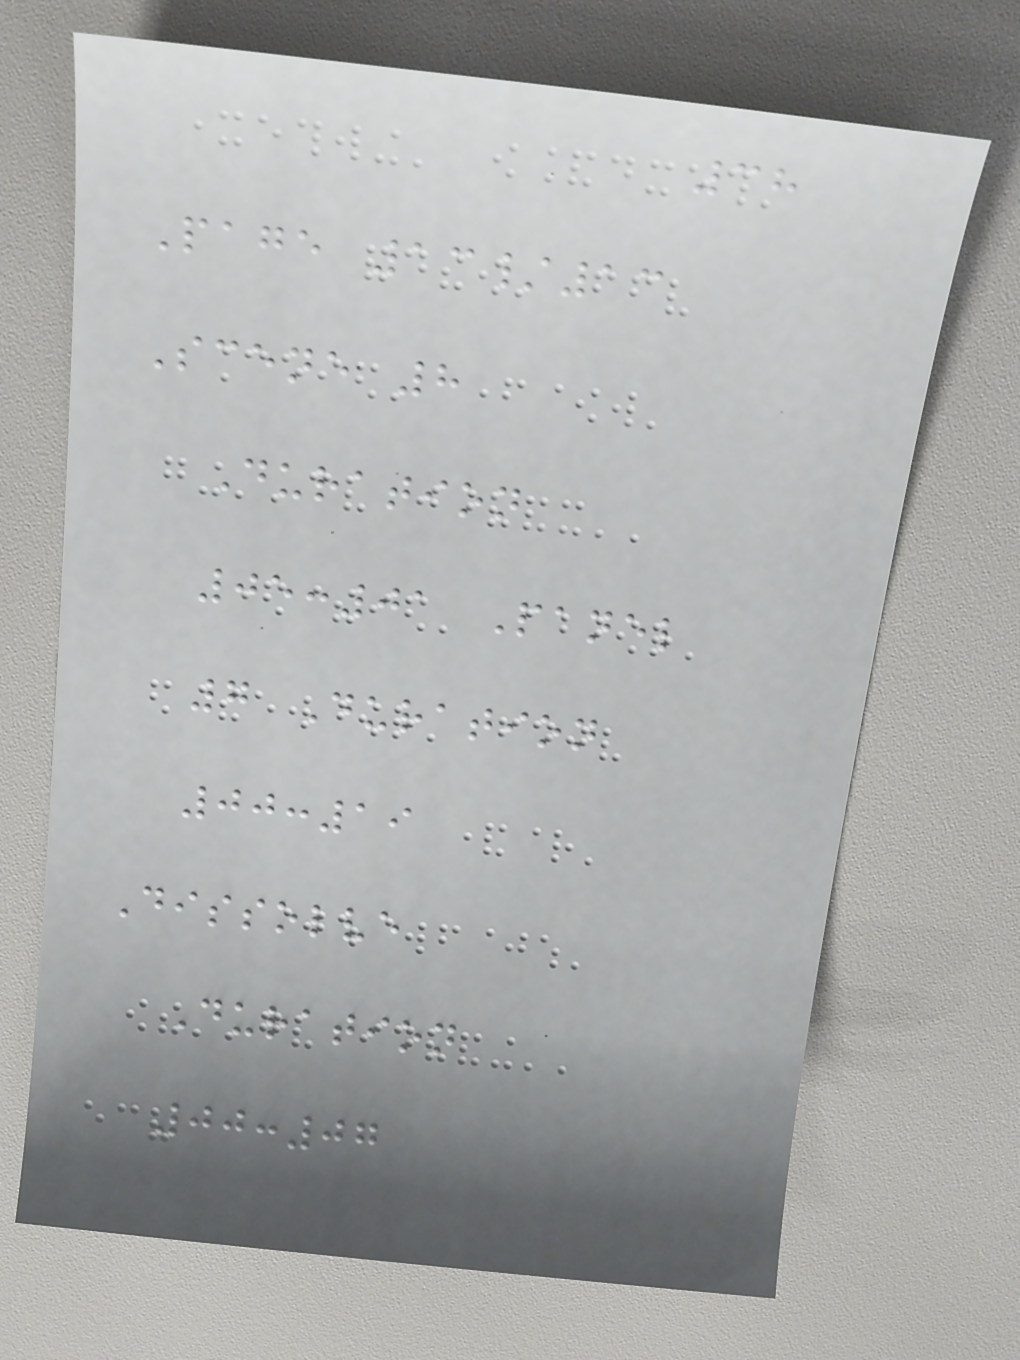38
Page 13/13
Scene 8
Duration
05:01 Panel
7 Duration
00:19
Dissolve
Duration
00:07
